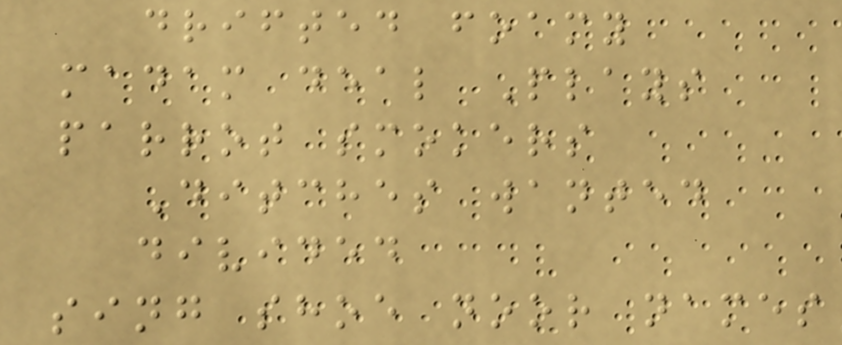drifted foamy
madam deal Plays
parrot smokers
Ditches wanted
divided
sing shoe noor names
